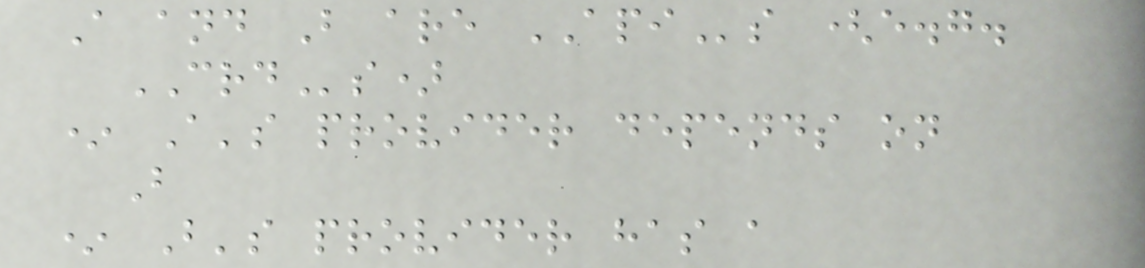A and B are APIs (e.g.
CRDs)
* A's provider depends on
B
* B's provider has a
